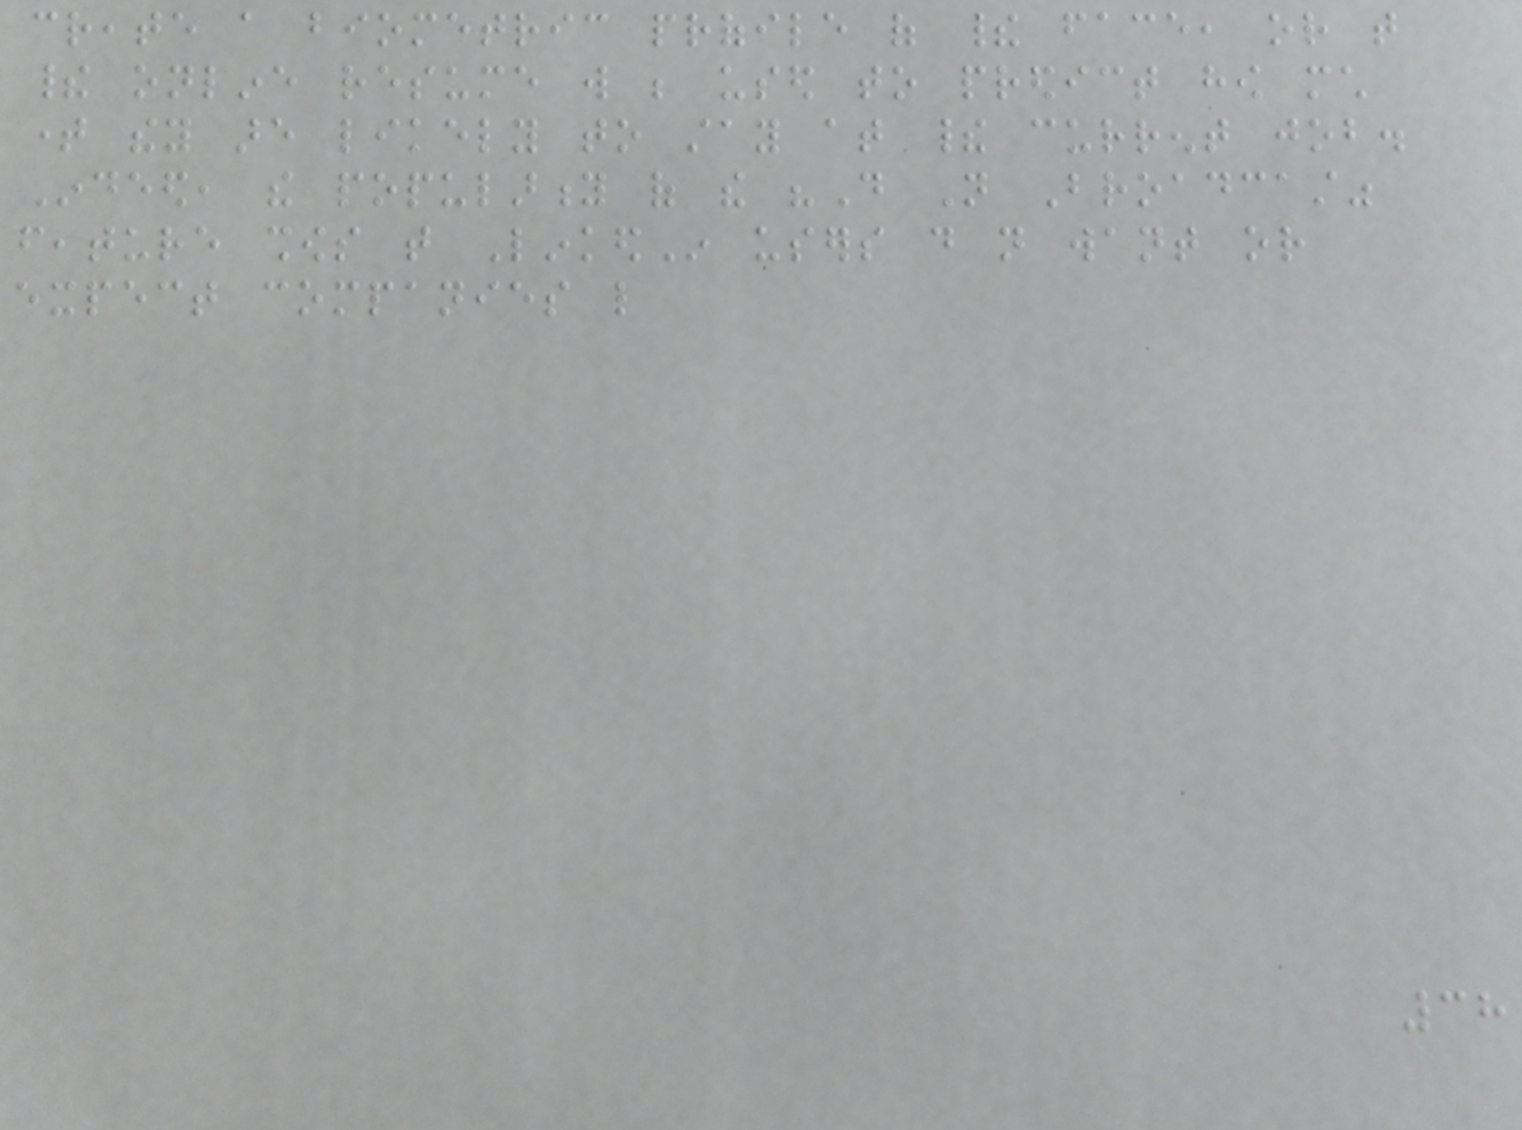create a biometric profile of their face, or that
their online resume will be used to predict how much
time they are likely to stay at their current job.
Indeed, the popularity of the "Do Not Broadcast"
feature shows that LinkedIn users do not want or
expect companies like
38
